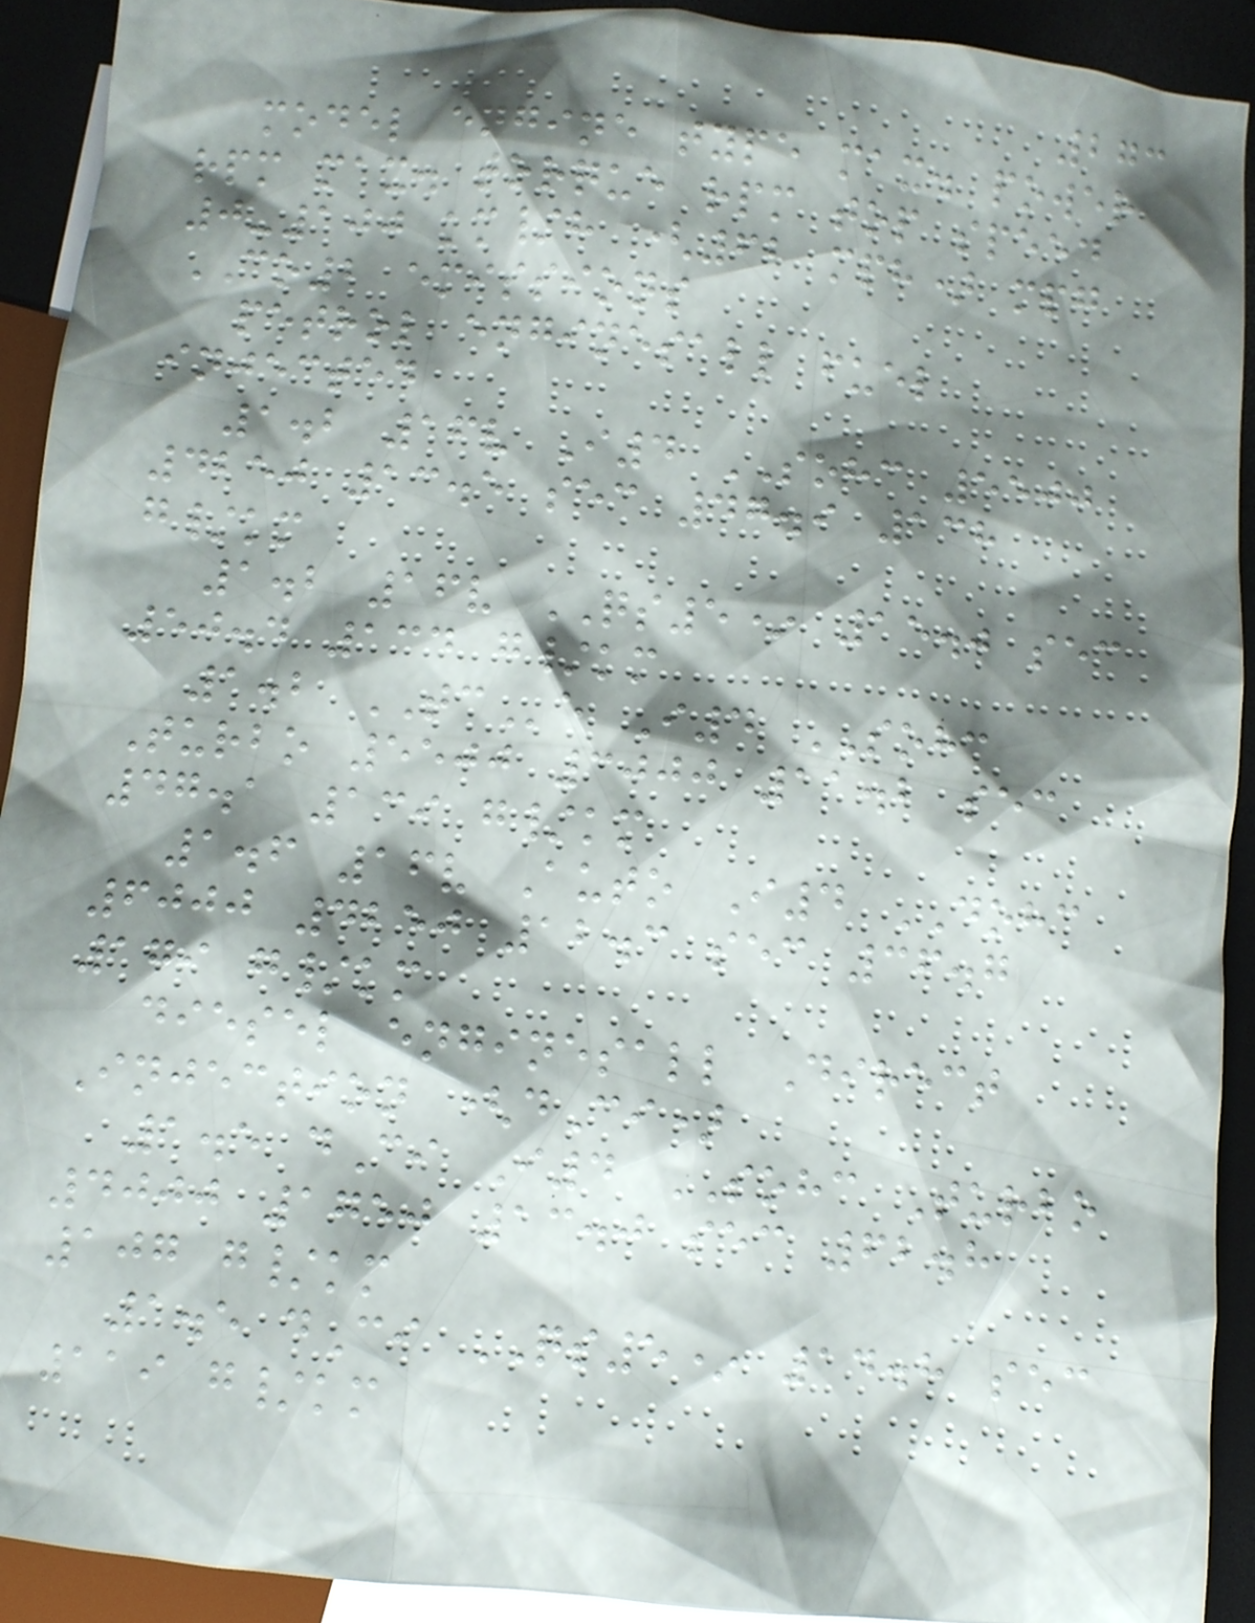273
model engine type max. power
rpm max. torque rpm top speed
0-100 km/h (62 mph) mpg
CO2 emissions
petrol enginesall fuel
injected
1.2 16v I4 SOHC 5500
4250 13.5 sec 47.9 138
g/km
1.2 16v QS5* 15.0 sec
50.4 134 g/km
1.2 TCe I4 SOHC
Turbo 5500 3000 11.2 sec
47.1 139 g/km
1.6 16v Auto I4 DOHC
6000 4250 12.3 sec 36.7
179 g/km
diesel enginesall Direct
Injection (dCi)
1.5 dCi I4 SOHC Turbo
4000 1750 13.0 sec 62.8
107 g/km
1.5 dCi QS5* 14.8 sec
119 g/km
